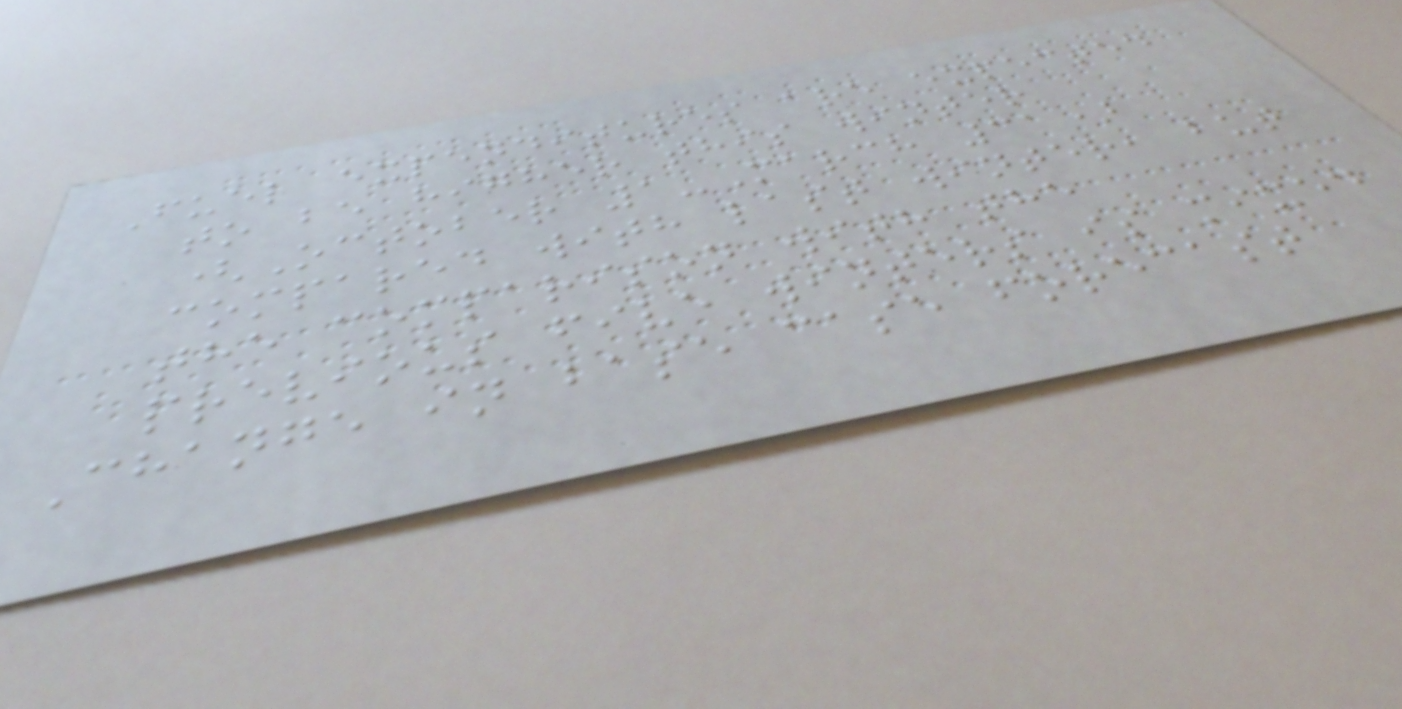Fuel expenditures are expected
to be higher this winter
(October 1-March 31)
compared with last winter, but
the comparison with the
previous five winters is mixed
Change in base case forecast
